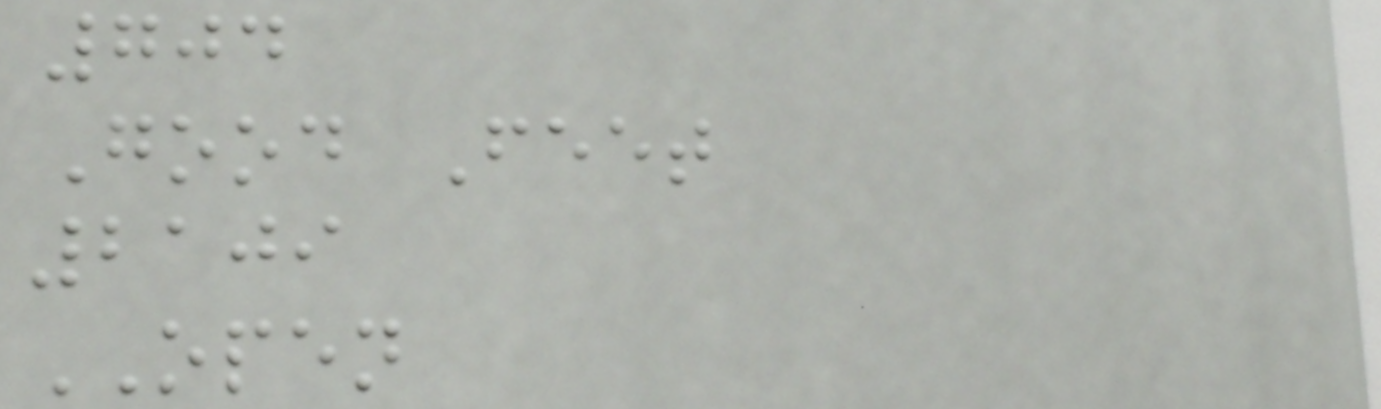704
Good Feet
2109
OPEN
